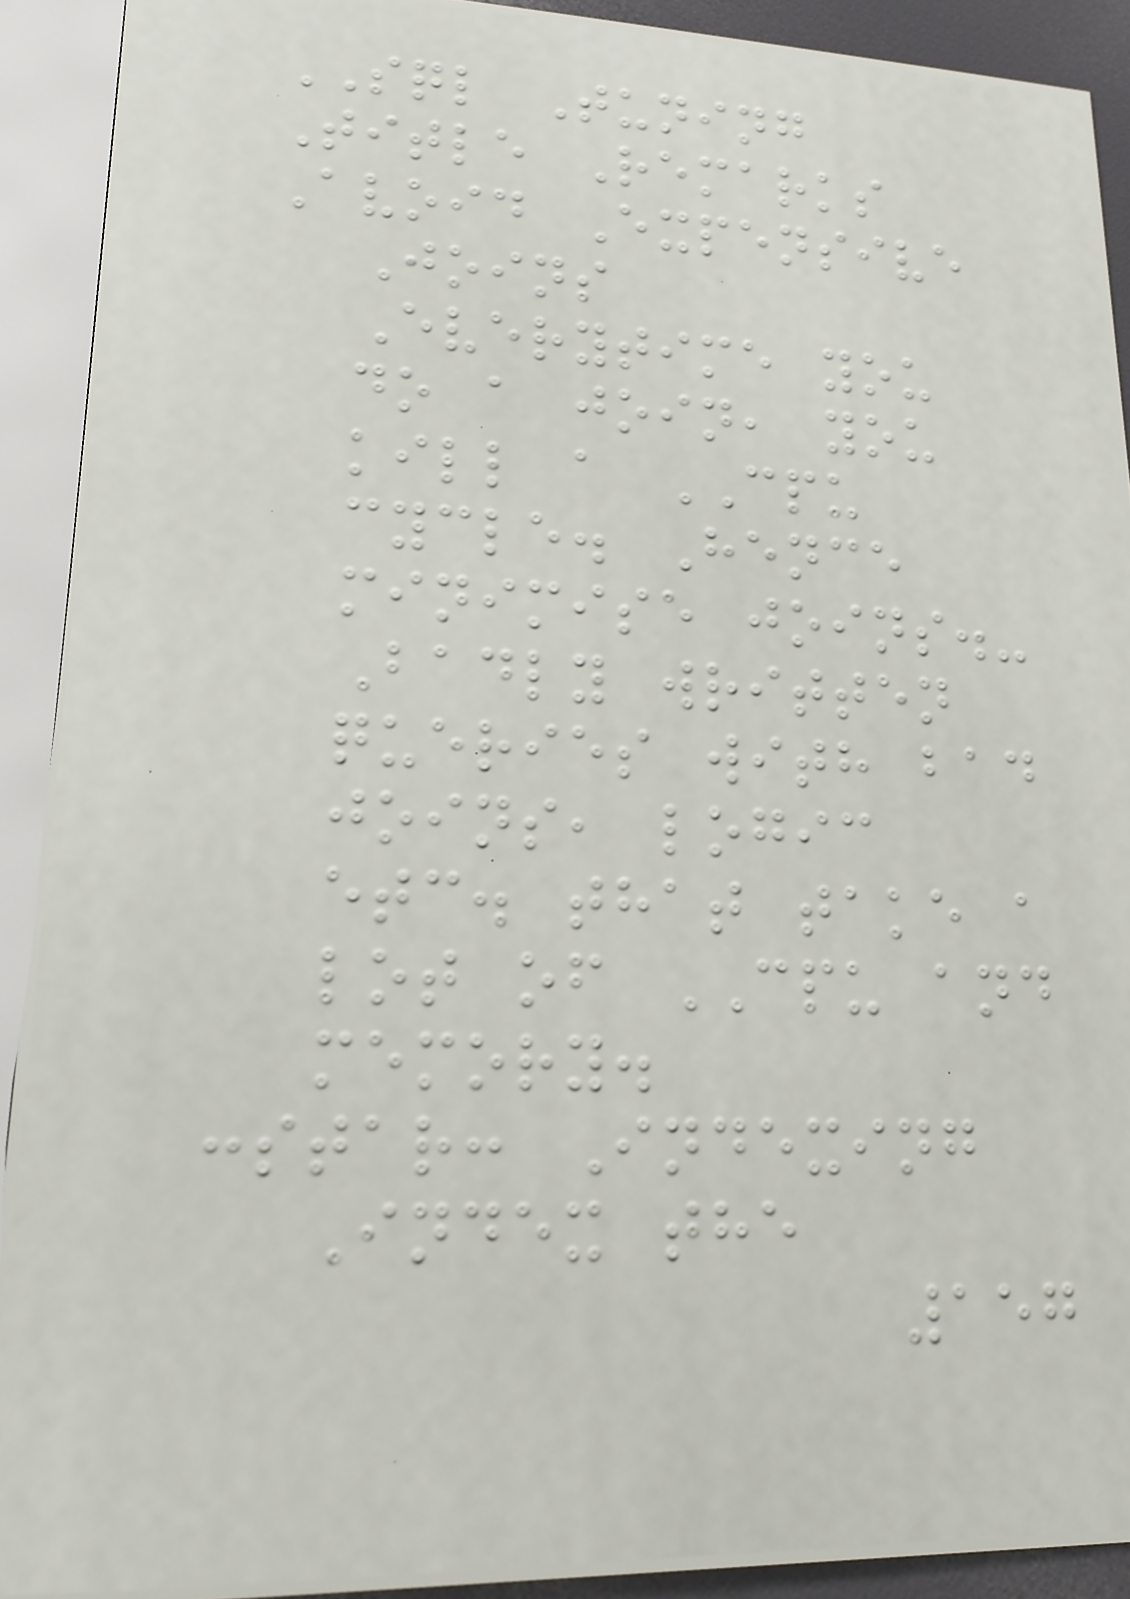SQL Tuning
Title Remarks
Avoid Expensive
Joins
Everytime you
do a join, you
kill a CPU
cycle. Hence
minimise joins.-
Badly written
queries with bad
joins, logic
etc. that take a
lot of CPU and
memory.
:star: Indexing
Index the
157
